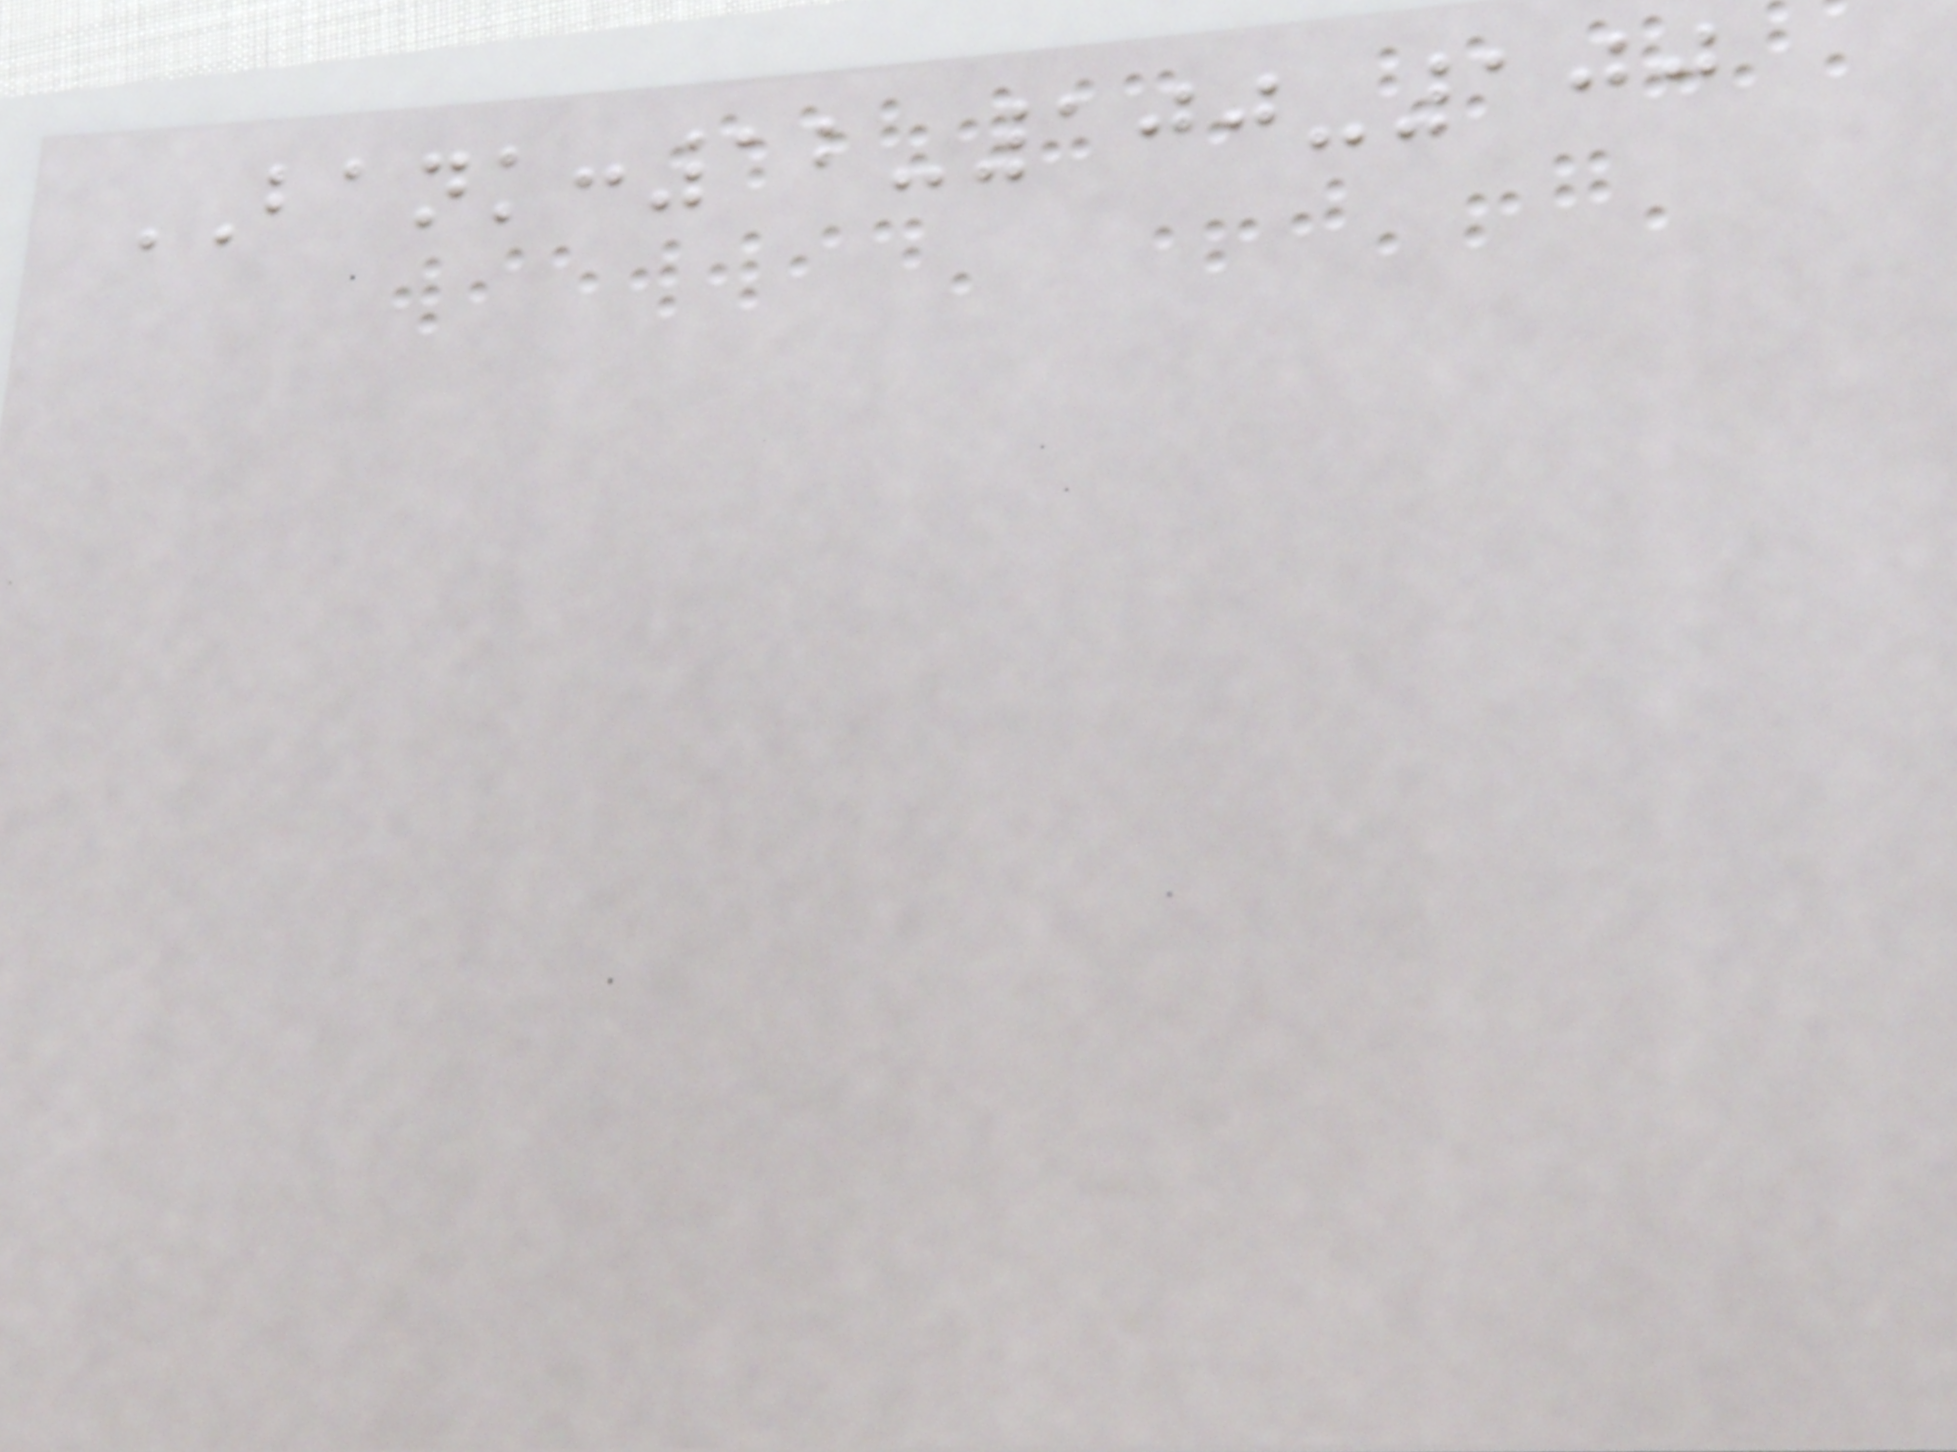BANK:12-100-100
